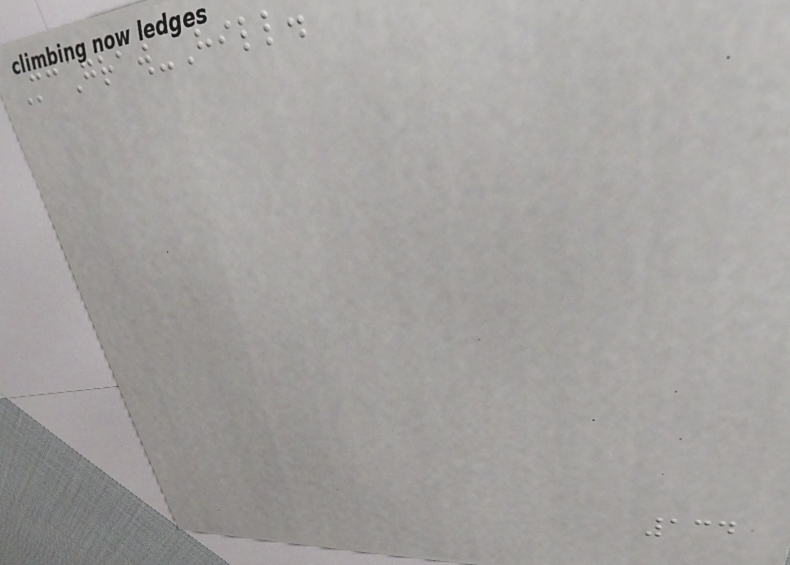McGraw-Hill.
134
